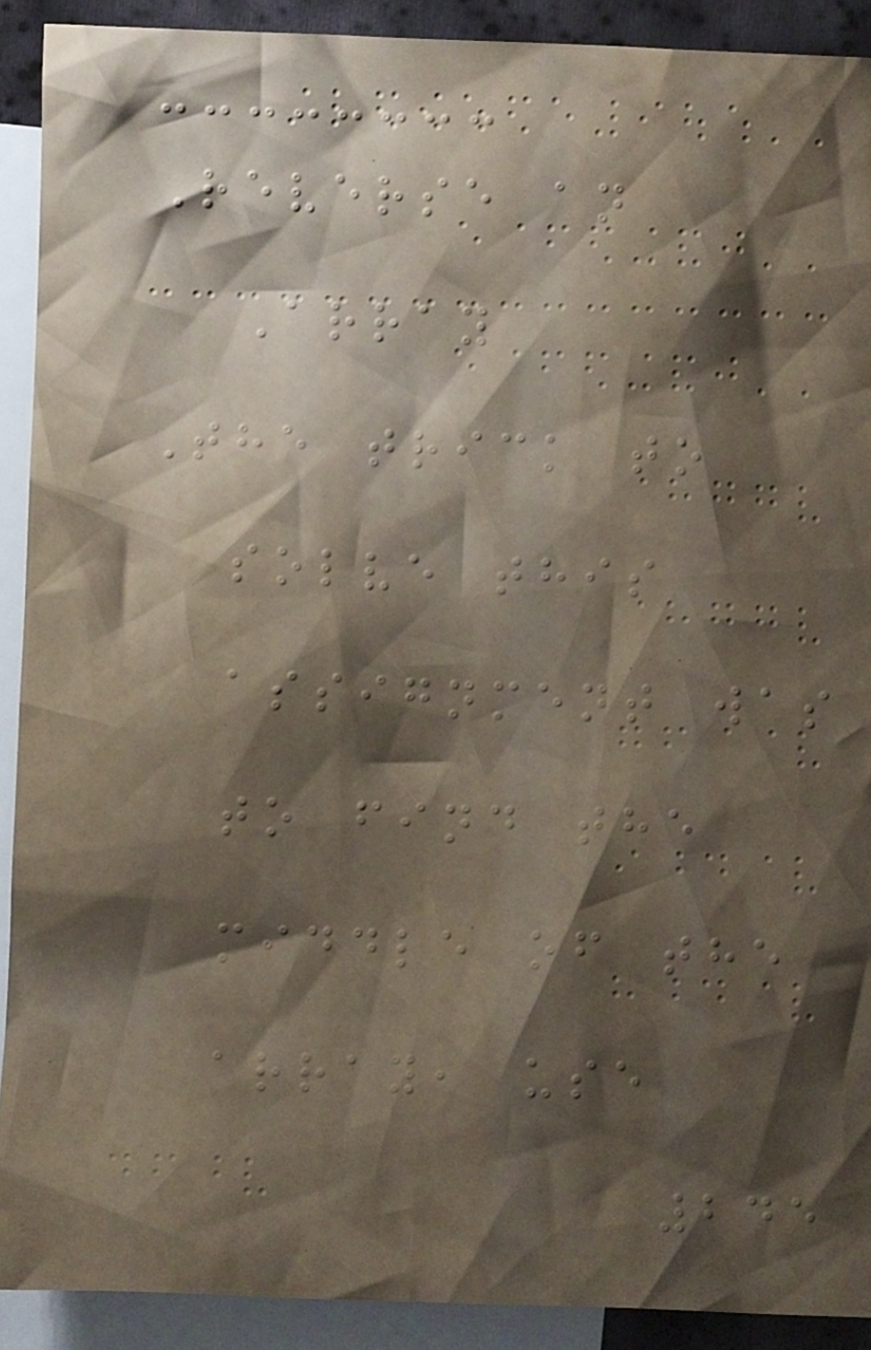Reverse an
Array
The trick to
solve this
assignment was
to find the
middle of the
array, use
245
